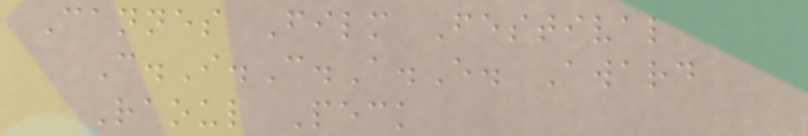Cannes Film Festival
C.I.C.A.E. Award
Raoul Peck
